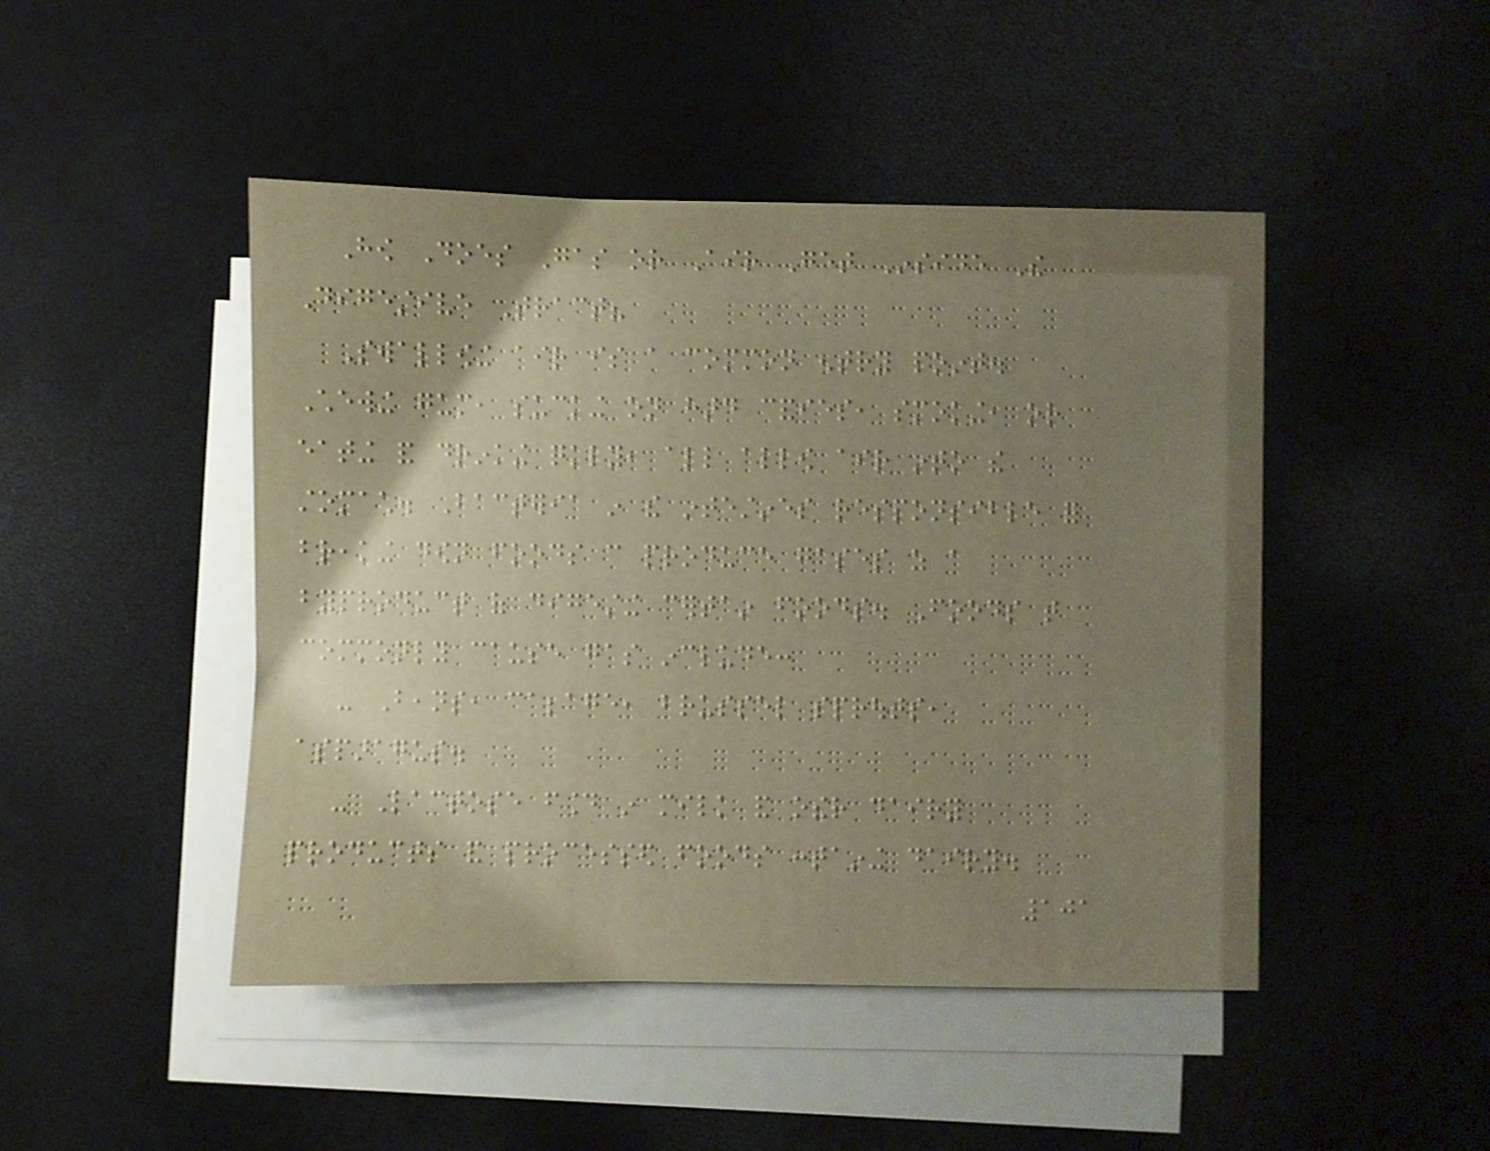How Does Gas or Air Get Inside The
Digestive Tract?
Swallowing air is a common entry point.
Chewing gum, sucking on hard candies, smoking, or
eating and drinking quickly, all allow air into the
stomach. Bacteria in the intestines responsible for
breaking down foods can produce gases as a
byproduct of digesting certain foods. Foods that
commonly cause gas include:
- Beans, cabbage, brussel sprouts,
asparagus.
- Lactose found in milk and other dairy
products and processed foods containing dairy.
101
